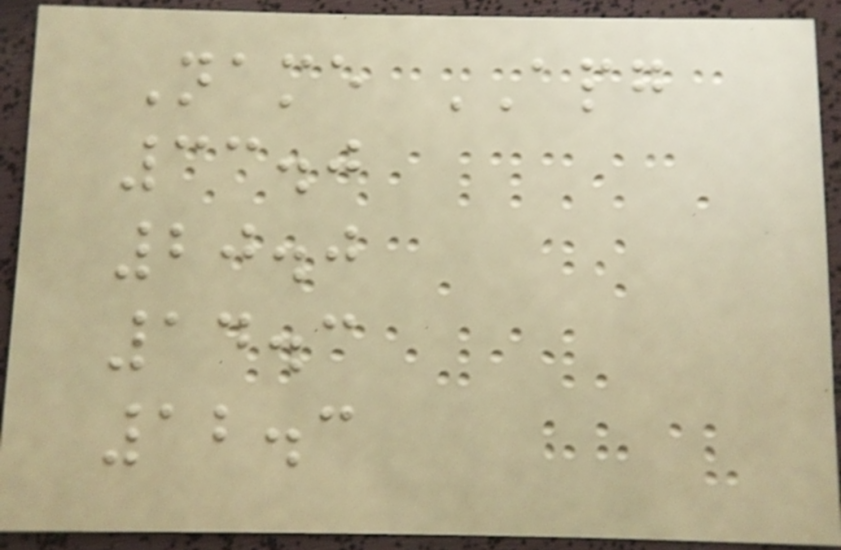Name APG
33.0
20.0
14.3
12.3
